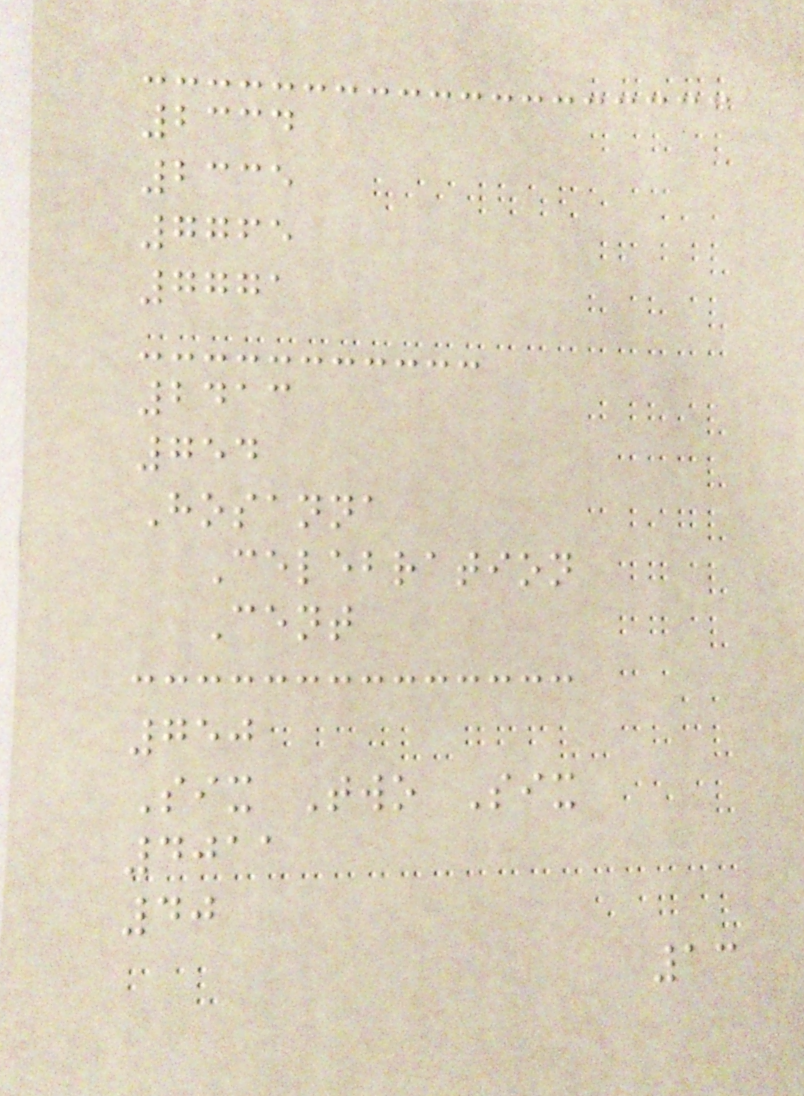2334
2335
7765
7771
2413
754
Hosanna
Celebration
Cent
750
Six Two Six
4011
40
13
